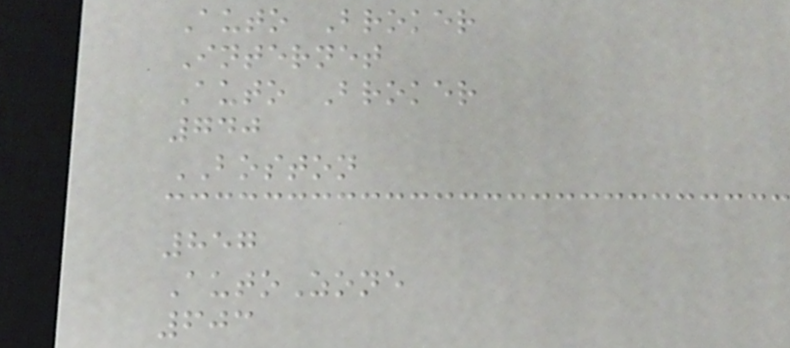Auto Broker
Internet
Auto Broker
740
BOSTON
857
AutoZone
603
